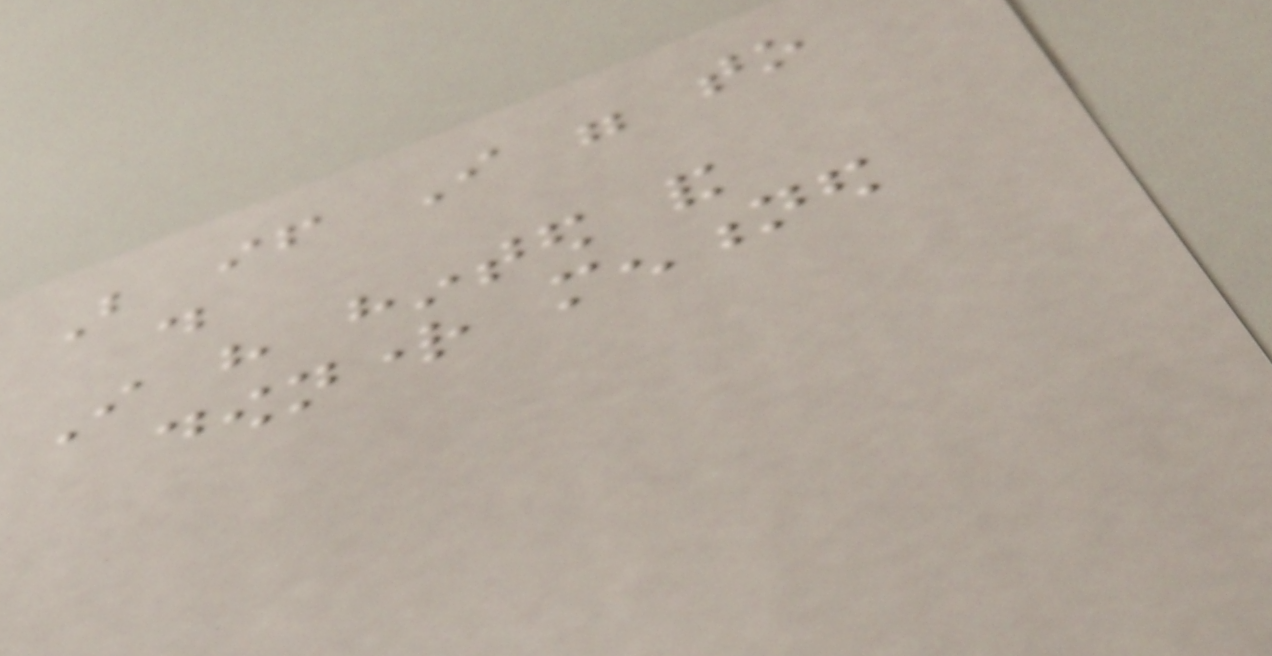But if I were to
do
I have hinted and
downright mentioned
